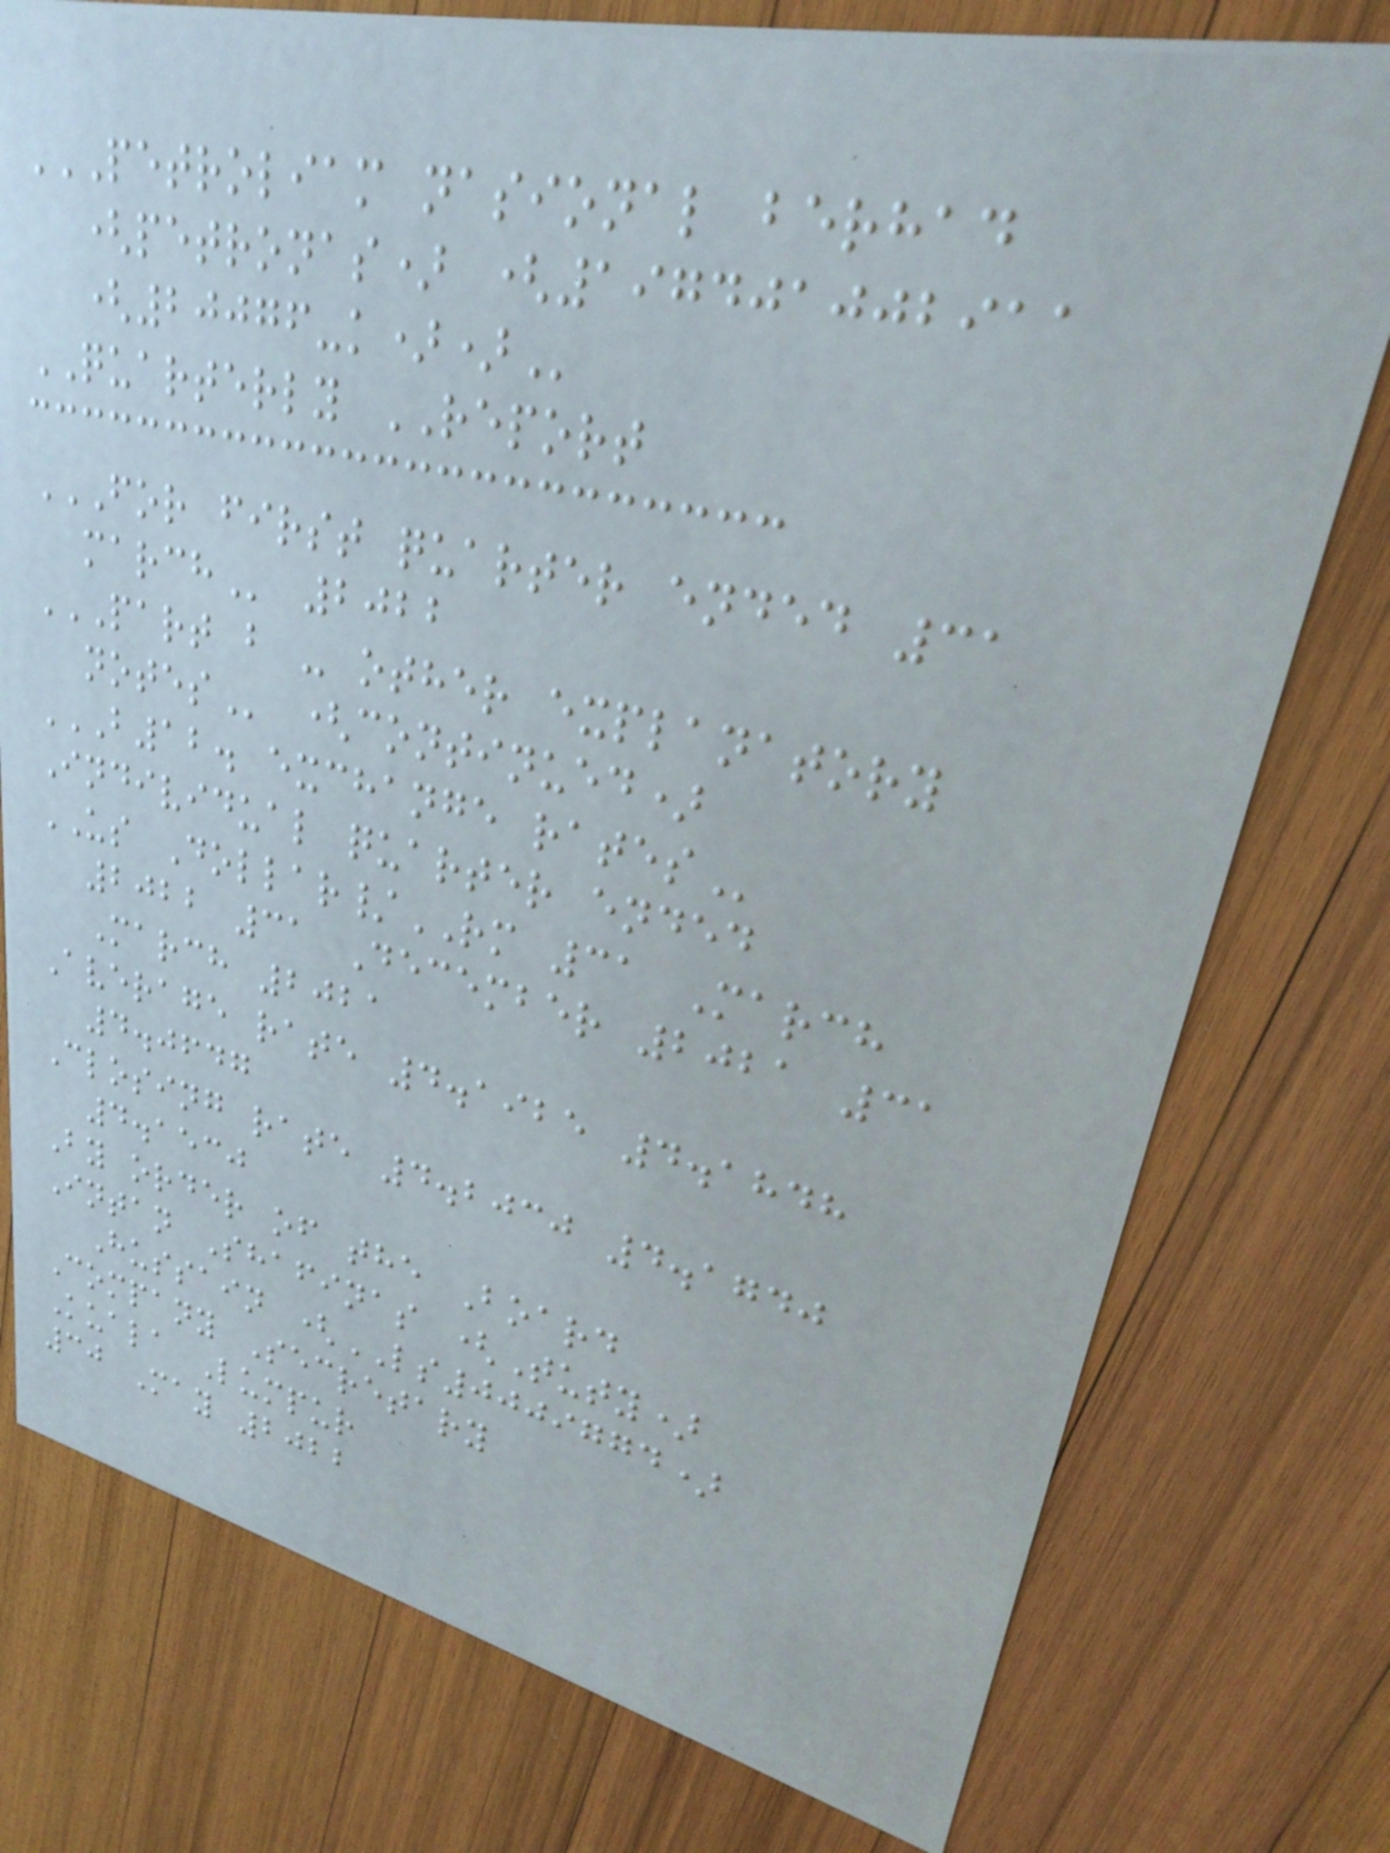PETROLIAM NASIONAL BERHAD
(PETRONAS) (197401002911
(20076-K))
QUARTERLY REPORT
FOR FIRST QUARTER ENDED 31
MARCH 2022
PART B - OTHER EXPLANATORY
NOTES (continued)
B12. EXCHANGE RATES
Individual quarter ended
US Dollar/RM 31 March
2022 31 December 2021 31
March 2021
Average rate 4.1925 4.1848
4.0647
Closing rate 4.2030 4.1740
4.1530
By order of the Board
Intan Shafinas (Tuty)
Hussain (LS0009774)
Company Secretary
Kuala Lumpur
30 May 2022
